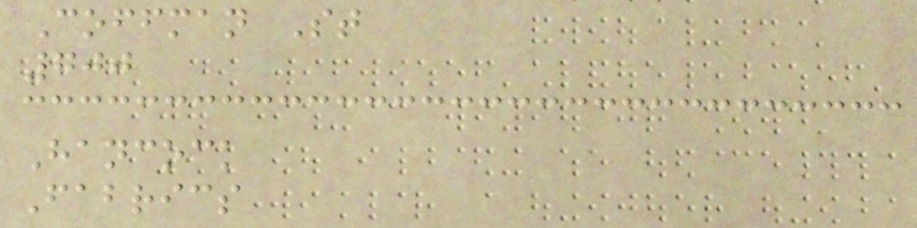Coffman St
700
Hancock
Fabrics
